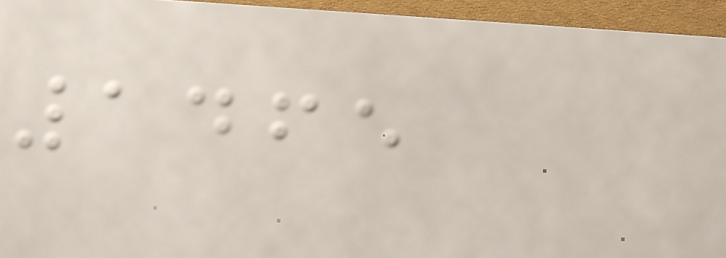1465
